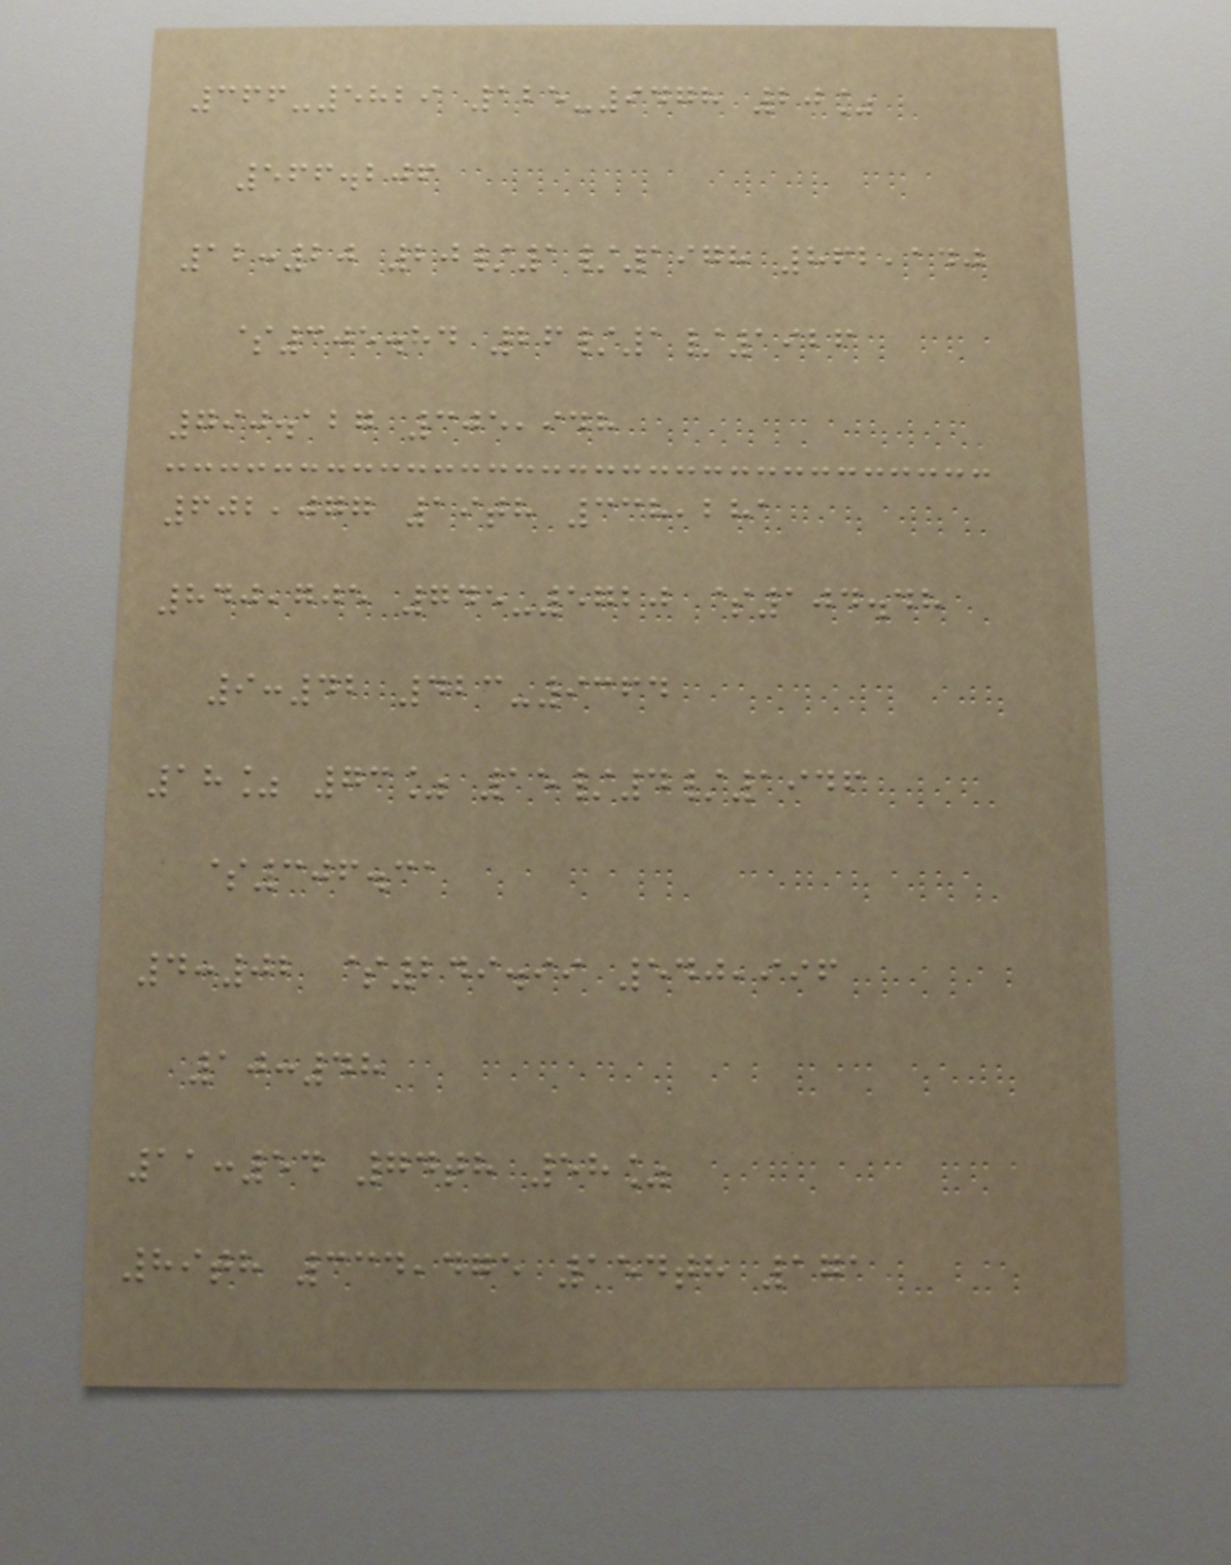366-5829 125-9478 20%
566.206
12:20 20/1/1978 862,140
$305.84 26/1/1926
790.127 305,948
602,077 19th 338,281
840,705 745-5720 $104.48
9:42 423-9364
18% 73% 15/4/1946
$306.31
4:02 $249.99 540,996
10:48
11:54 74th 58%
89th 334,475 154th 171
